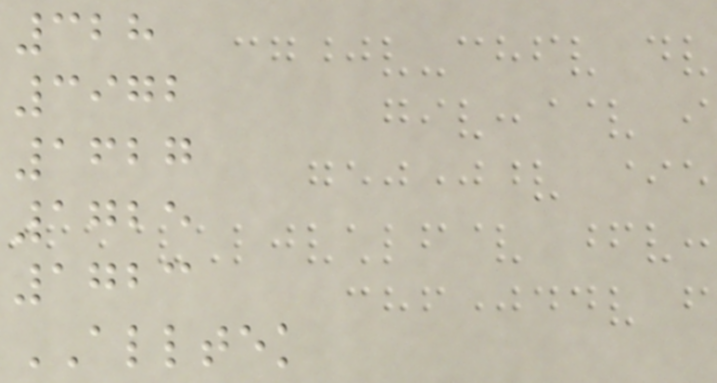328
3972
1627
1725
1723
ALLTEK
